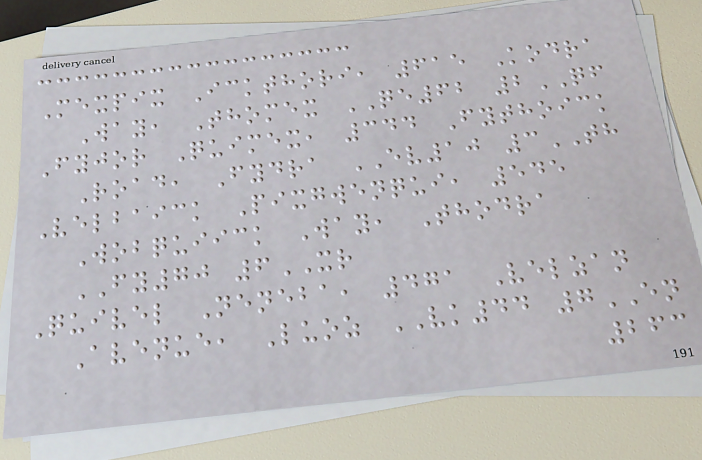Mexpix Ickthori, 615 Kodra
Way, Thomex QE62 2QF
Fyjor Quimex, 344 Fythoick
Road, Fydra EV10 3TH
Velbaick Pixgwenqui, 545
Wobquiick Way, Thodra
FY70 6XR
Quivel Neneba, 471 Velzan
Avenue, Luoz VK44 7EN
263
